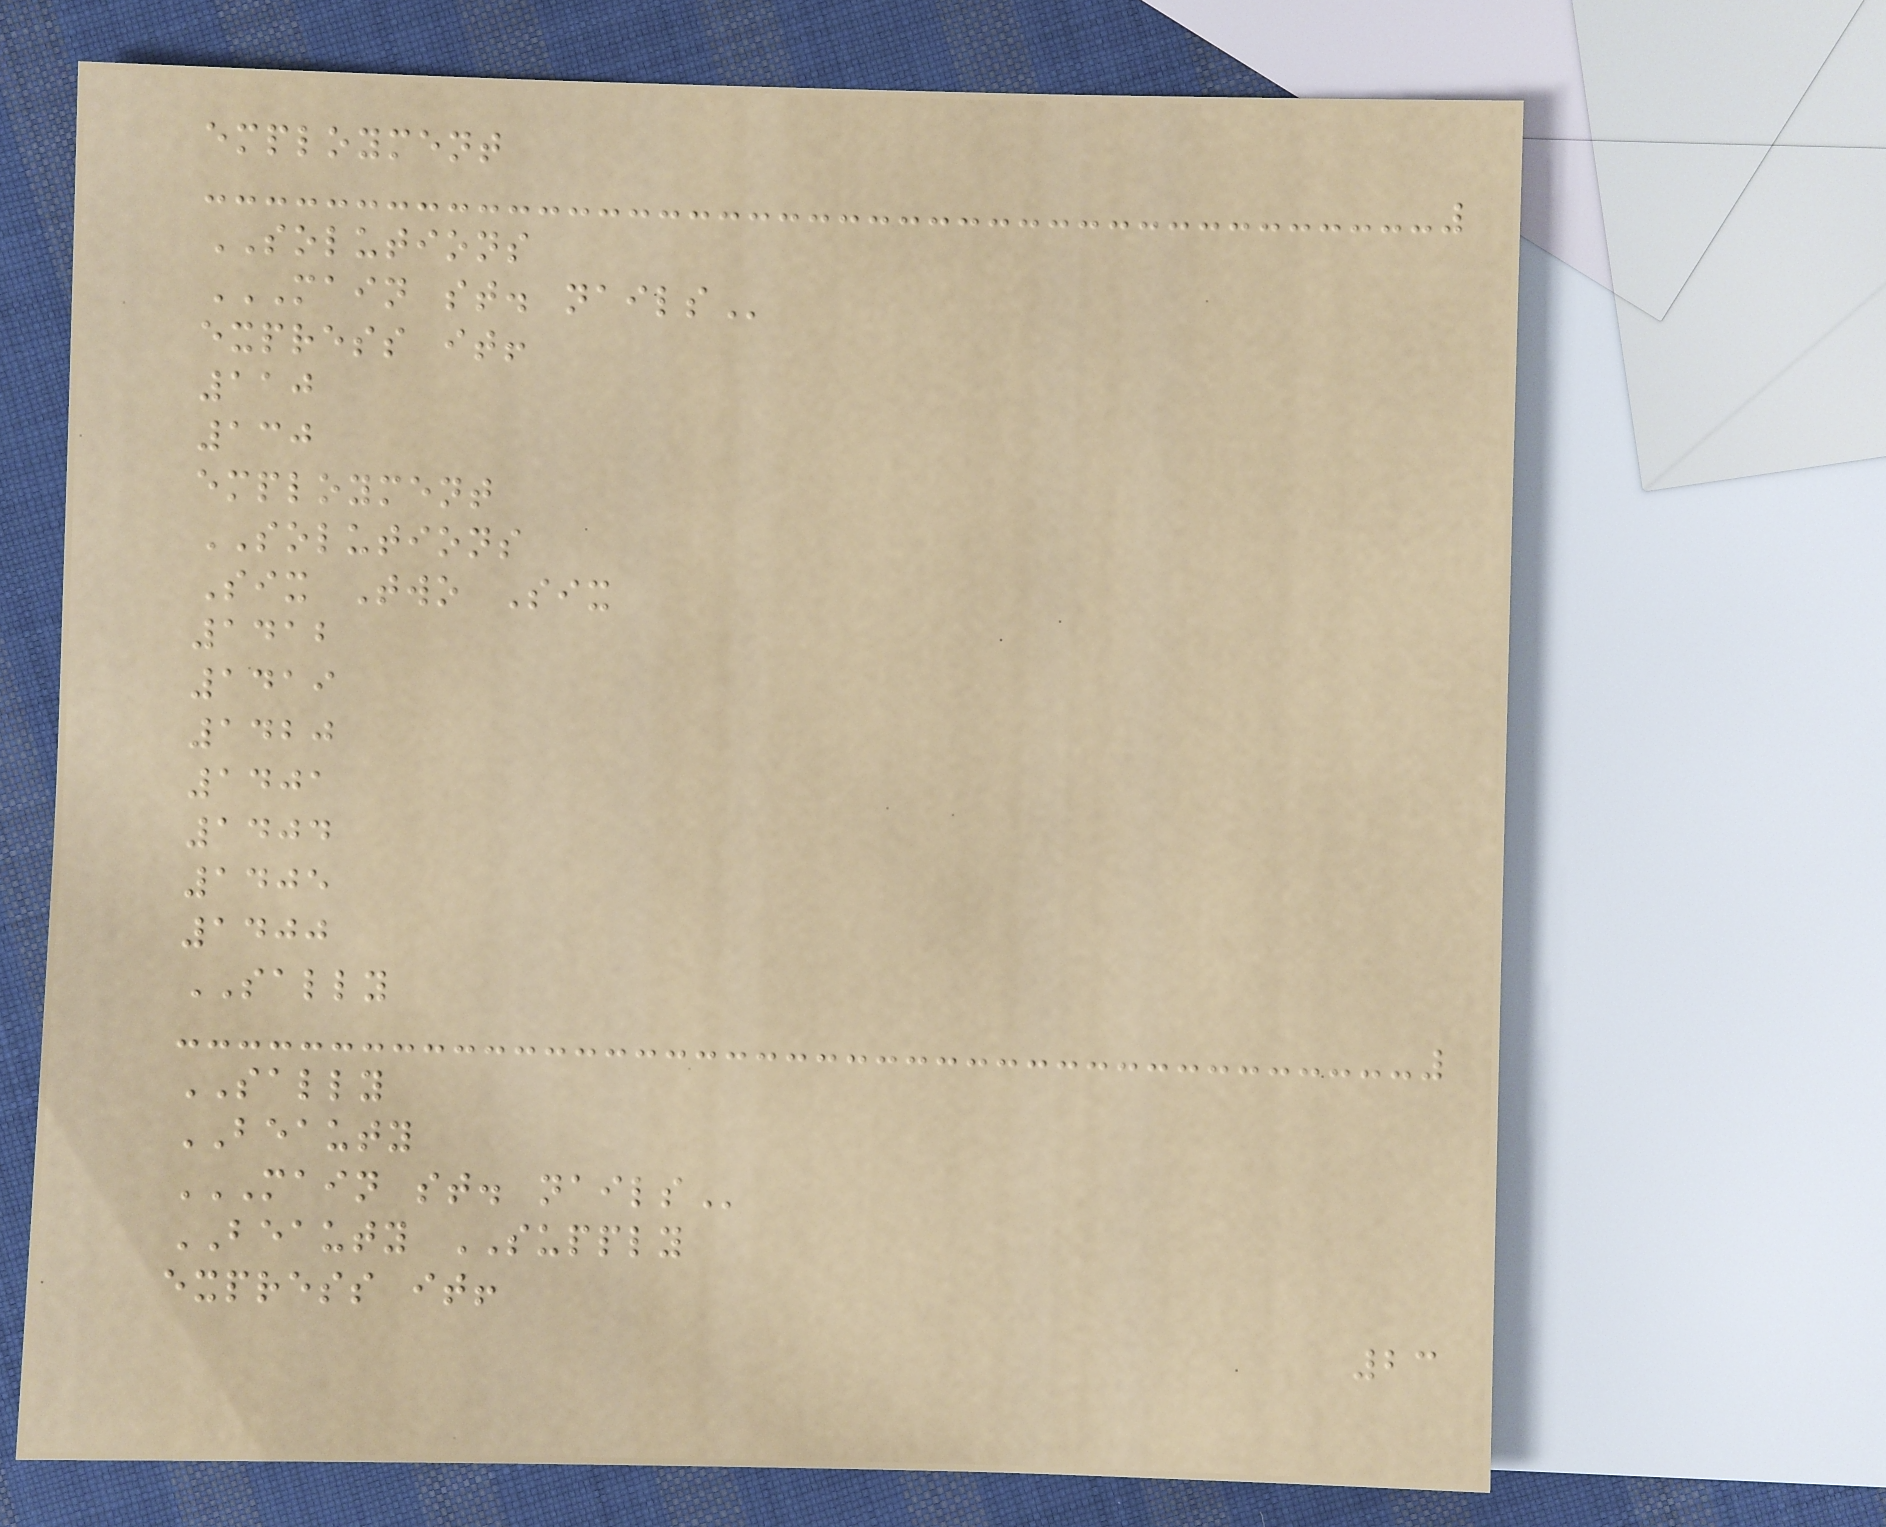employment
SOLUTIONS
MAIN ST. NAILS
express it!
110
130
employment
SOLUTIONS
Six Two Six
1412
1419
1420
1401
1404
1405
1400
SALLY
SALLY
BEAUTY
MAIN ST. NAILS
BEAUTY SUPPLY
express it!
23
